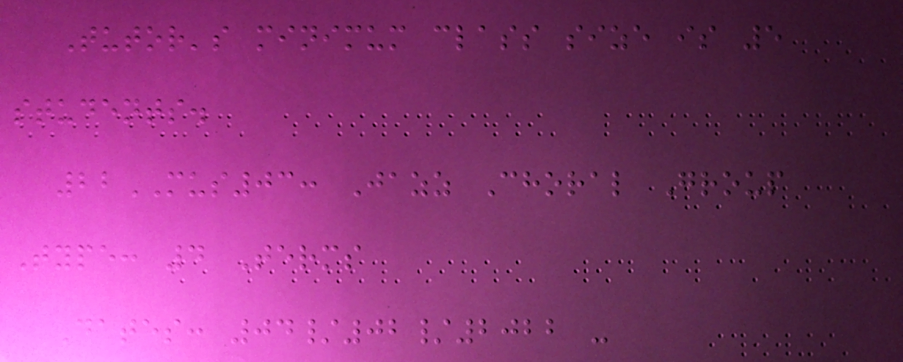Tutor's minimum class size is 5
students.
22MUS03: Jazz Choral Group
Type: 4 Terms
Dates: 04/02/2022 -
